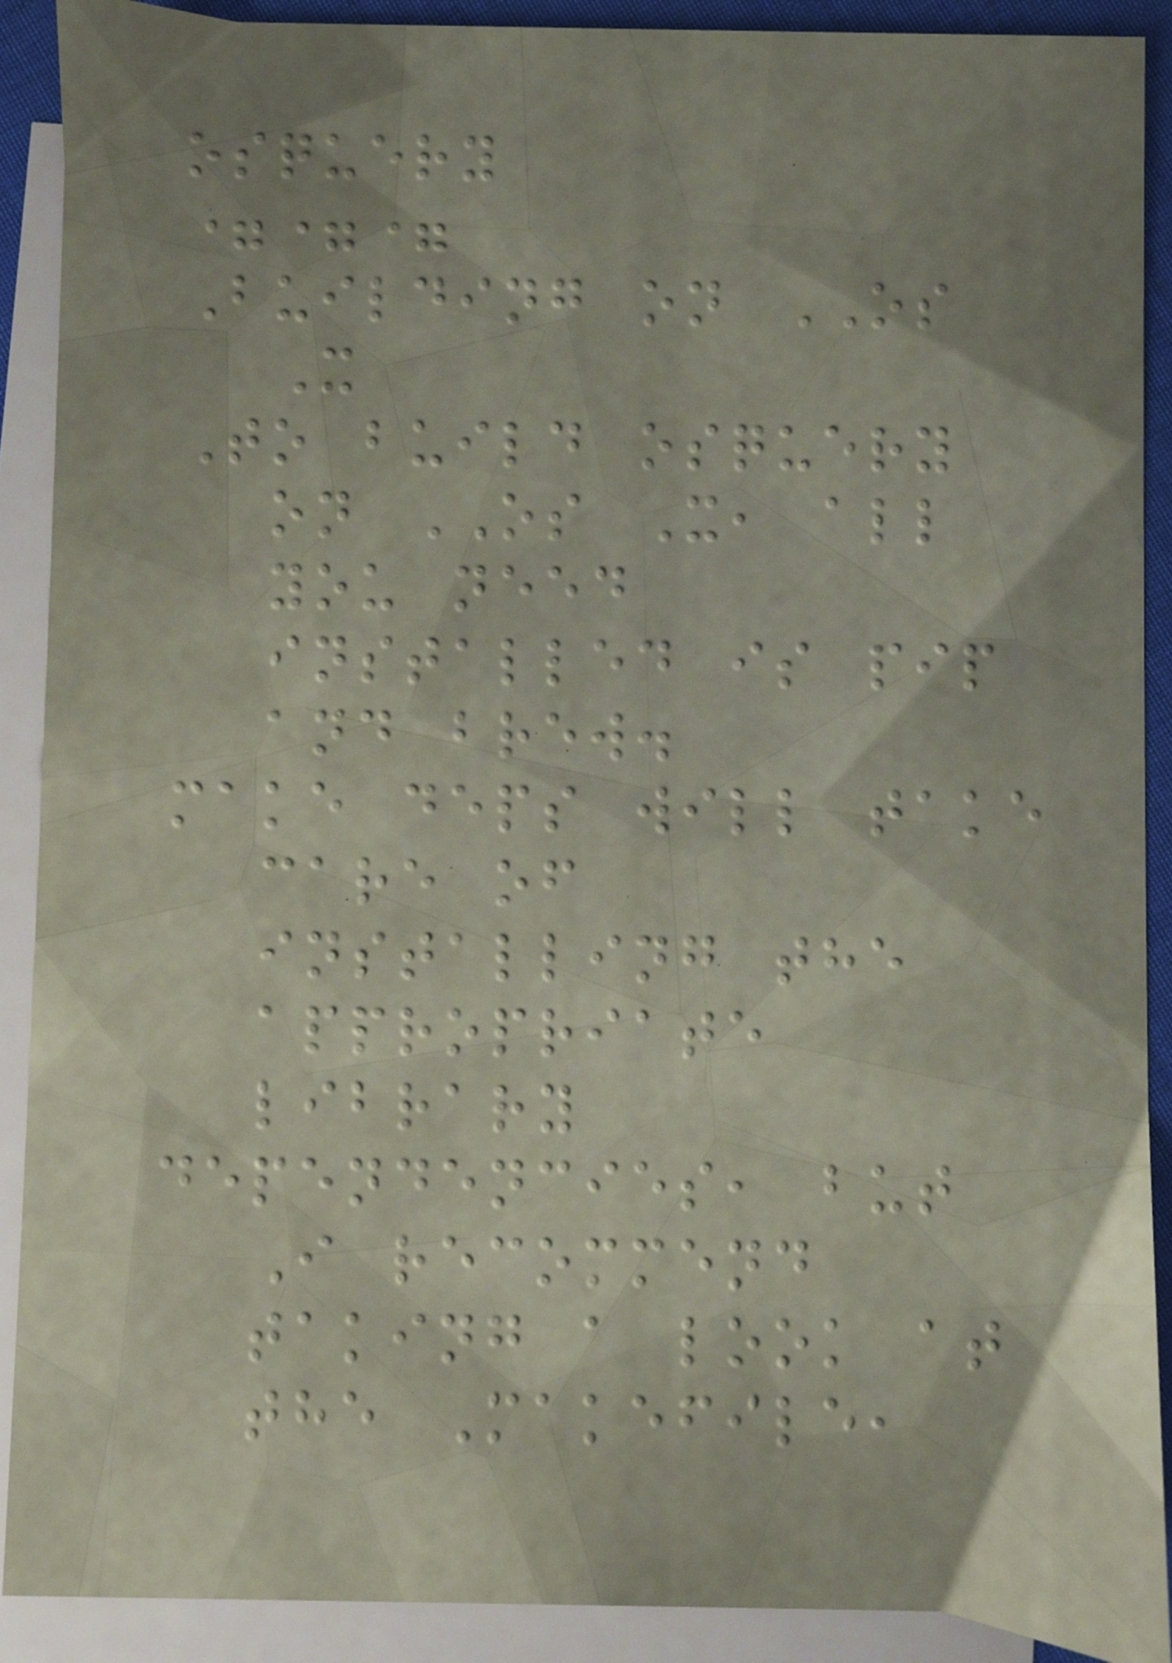osquery
===
Building on OS
X
To build osquery
on OS X, all
you need
installed is pip
and brew.
make deps will take
care of
installing the
appropriate
library
dependencies, but
I recommend
taking a look at
the Makefile,
